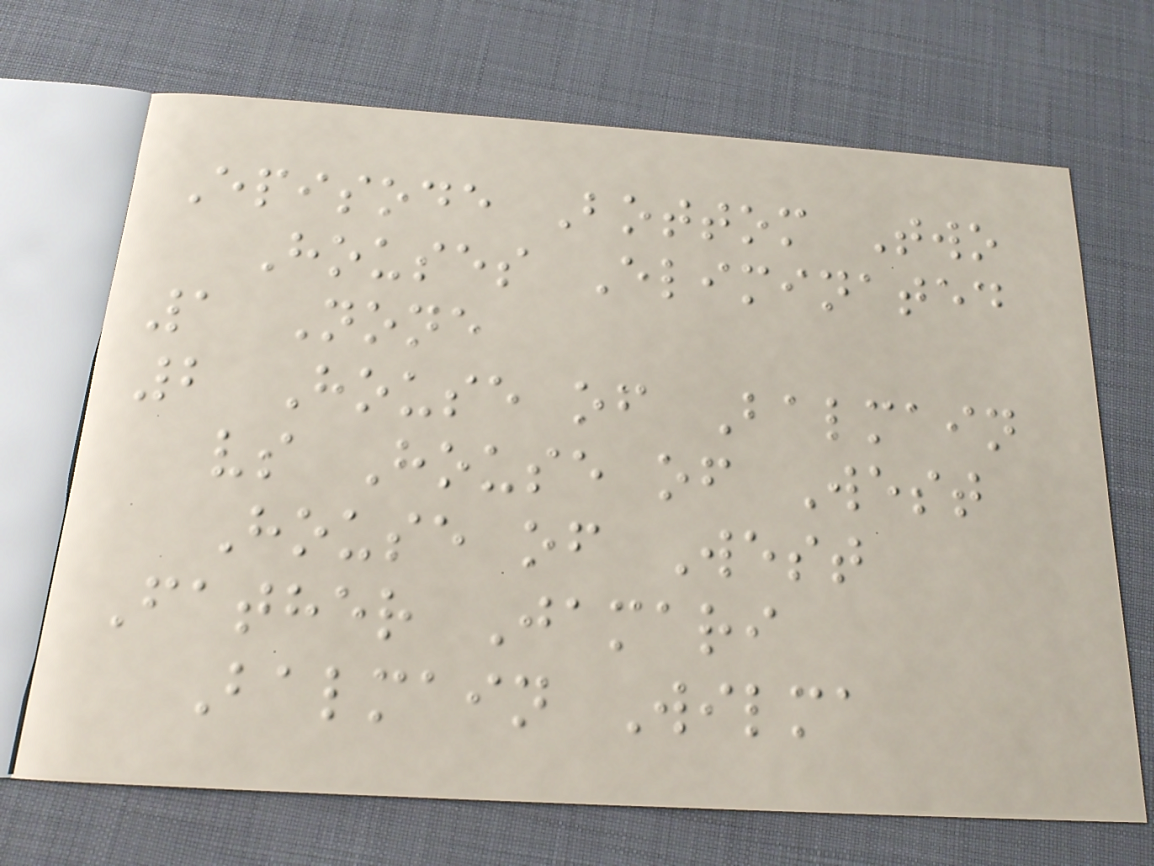Episode Bottom Two
Houses Eliminated
1 None
2 House of Balmain
vs House of West
House of West
Father Jamari
Balmain Wilma
